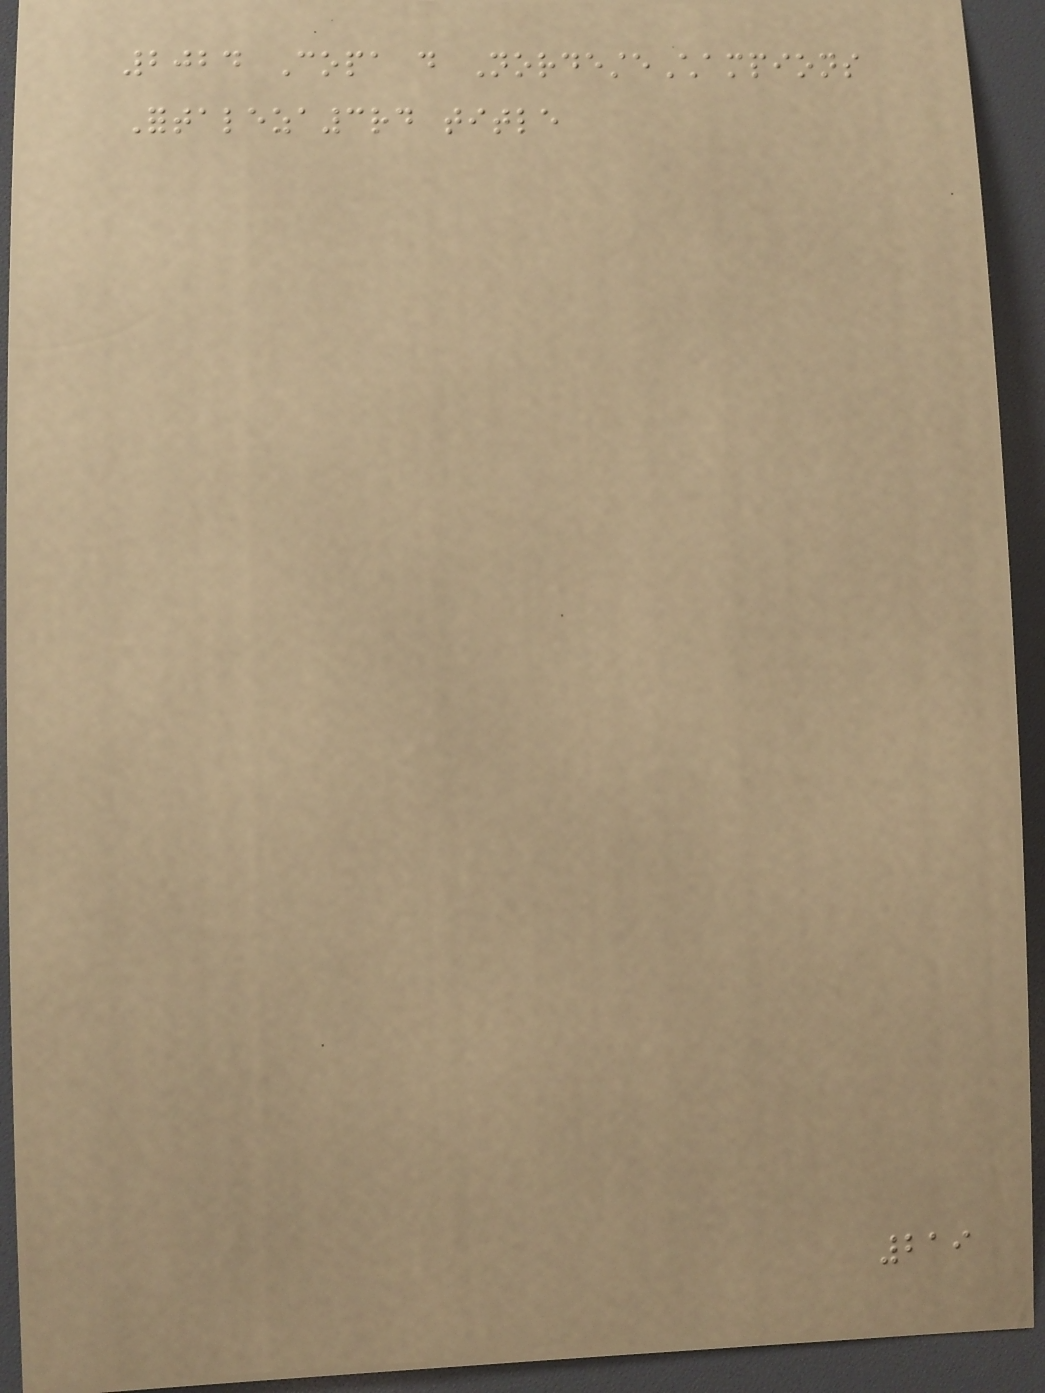2024 Copa do NordesteChampions
Fortaleza3rd title
219
